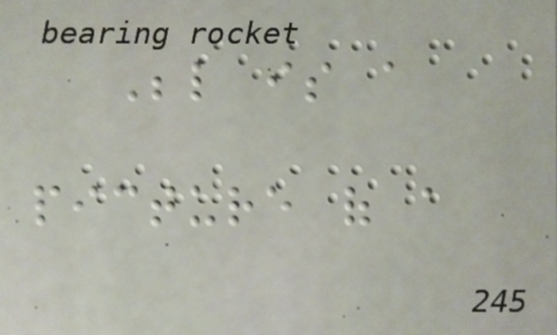Below is a
picture of a
